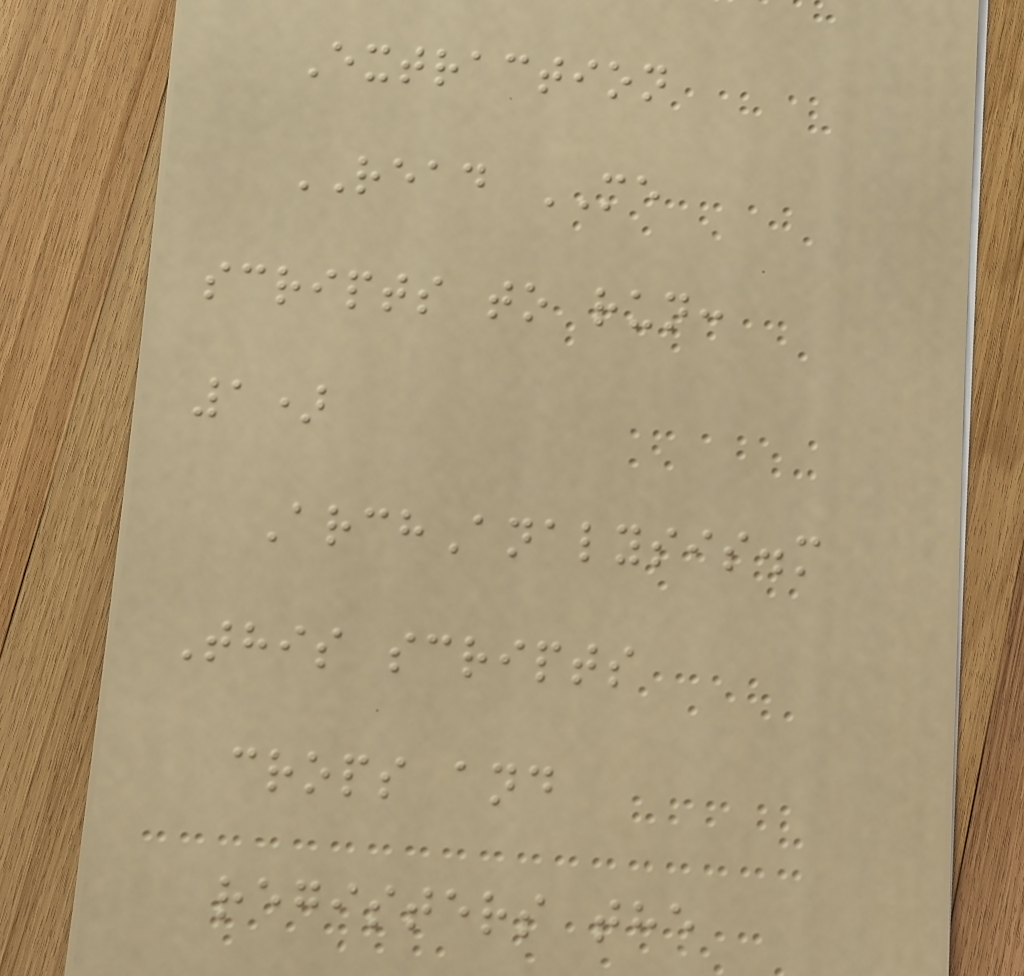Extraction
READ ME
scripts to run:
1)
ArchAnalysis.m
This scripts
crops and
registers the
